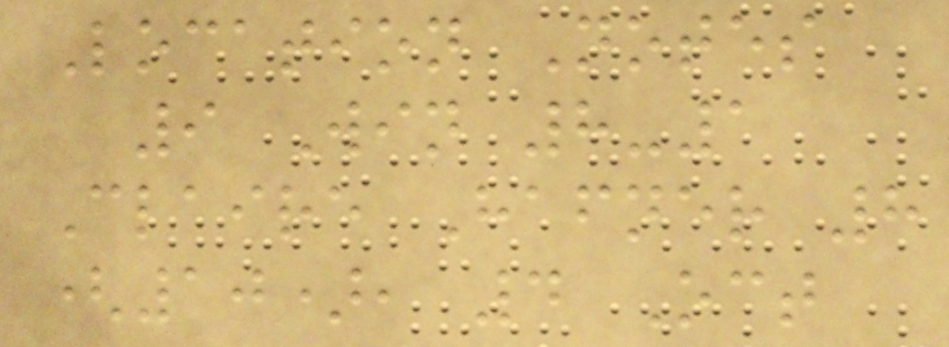Location Notes
9 Win 8-1
Claire Hafner 8
(10), 4 Oct
